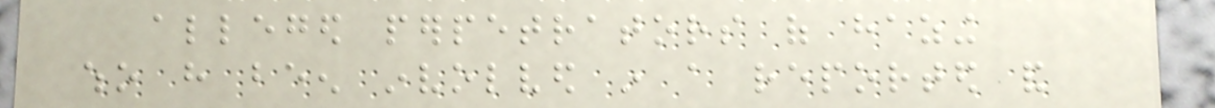alleged perpetrators of hazing
who have been involved in a reported and
